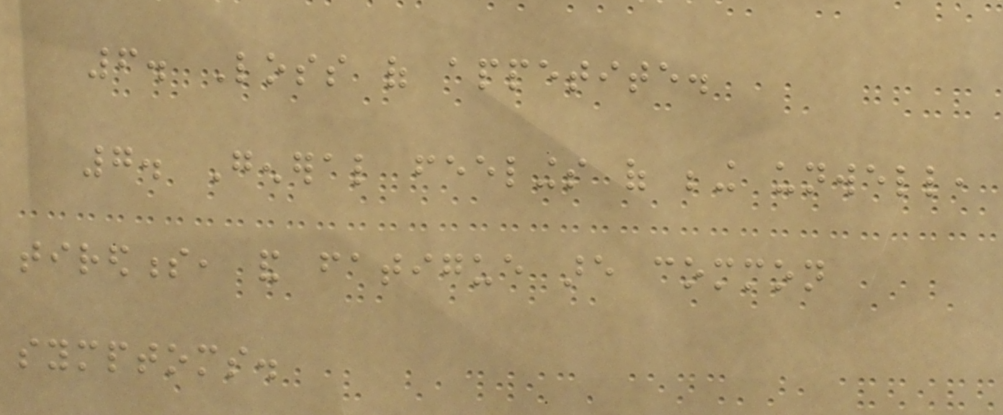6. Loss of appetite.
7. General feelings of being unwell,
tiredness, and fatigue are common
symptoms.
